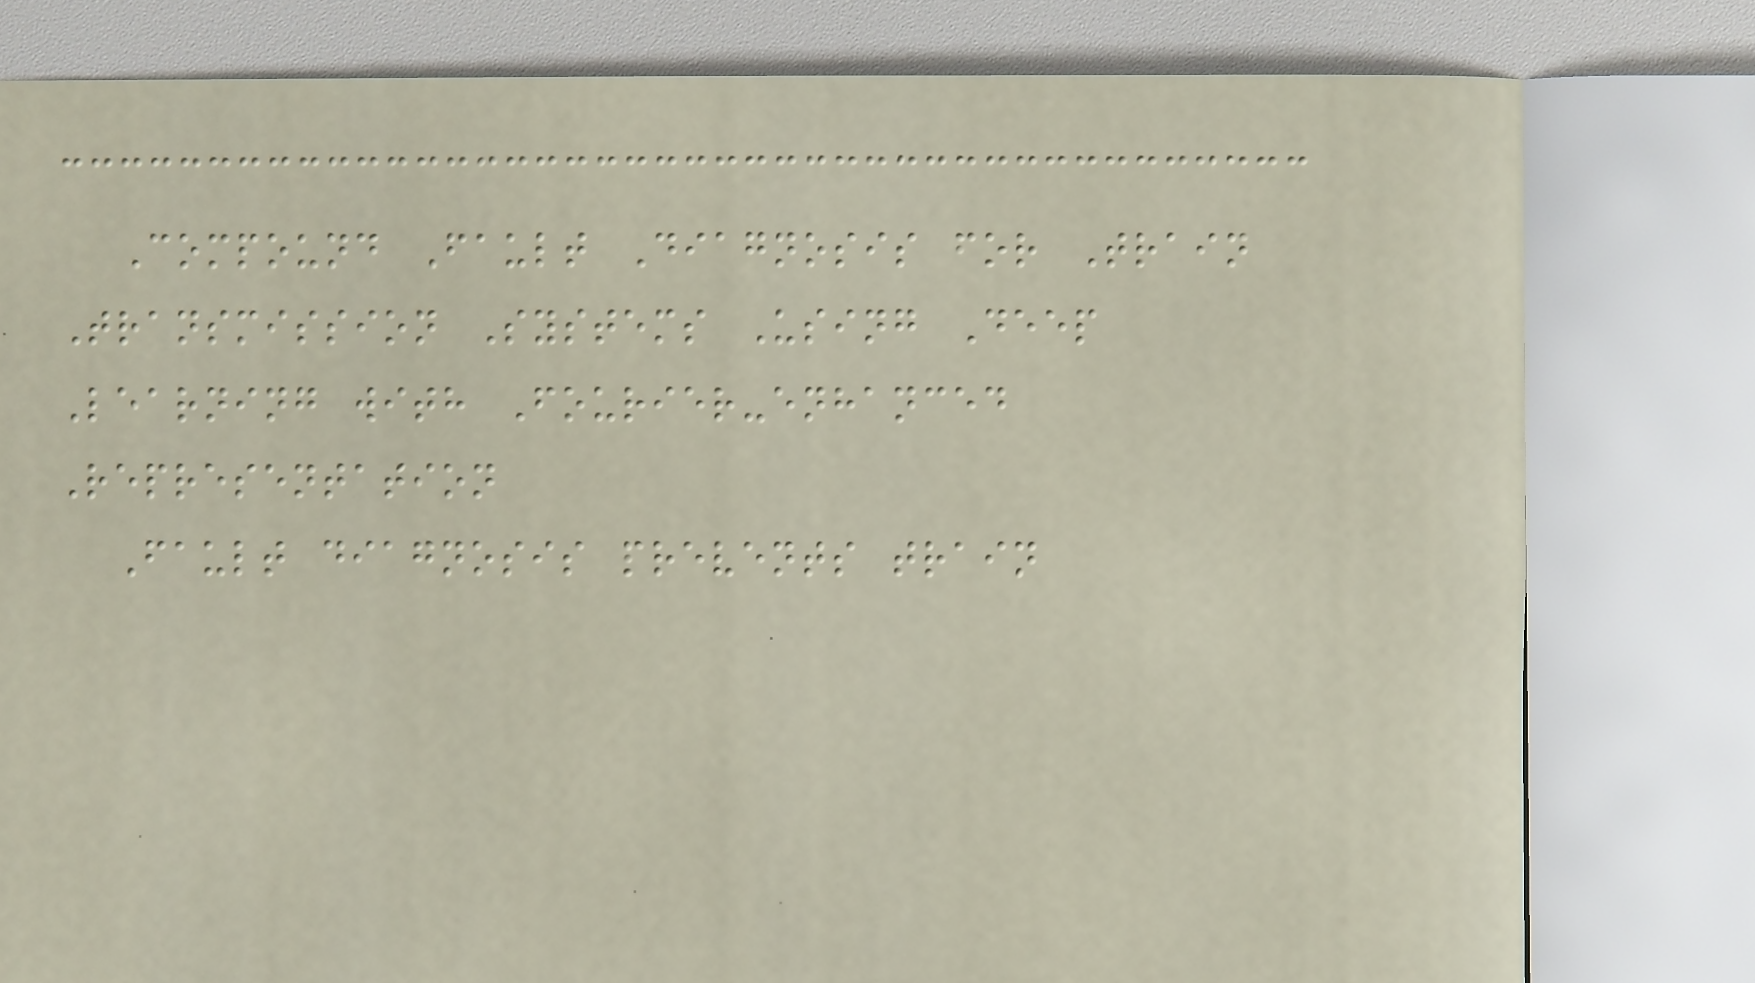Compound Fault Diagnosis for Train
Transmission Systems Using Deep
Learning with Fourier-enhanced
Representation
Fault diagnosis prevents train
